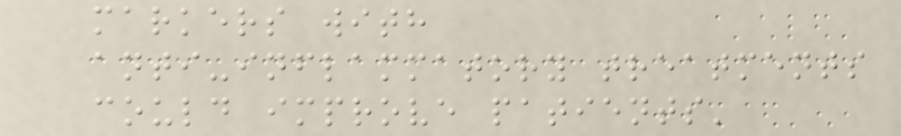markers with
anti-inflammatory treatments
could improve patients'
